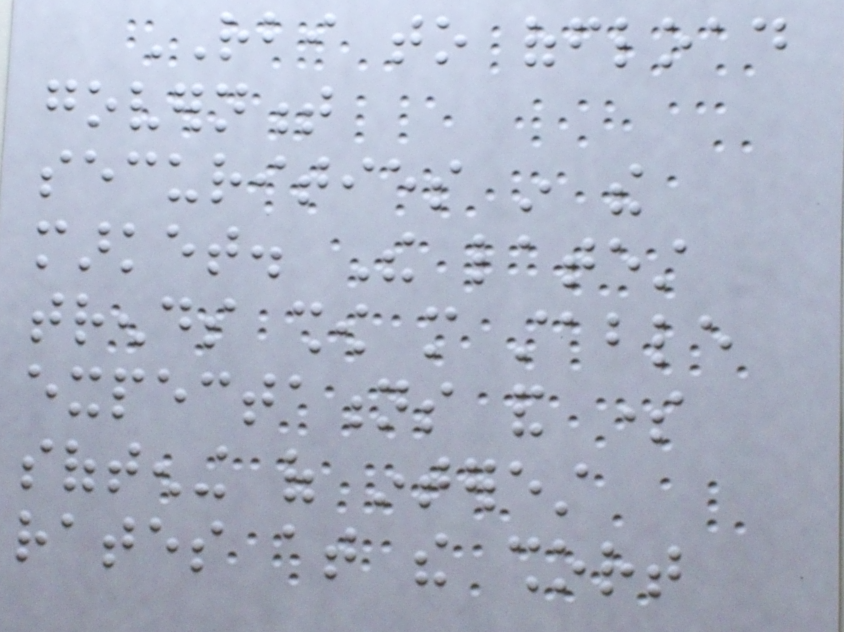RBI to offload
government
securities in the
market. The latest
trends show more stable
expectations and some
softening of interest
rates at the short
